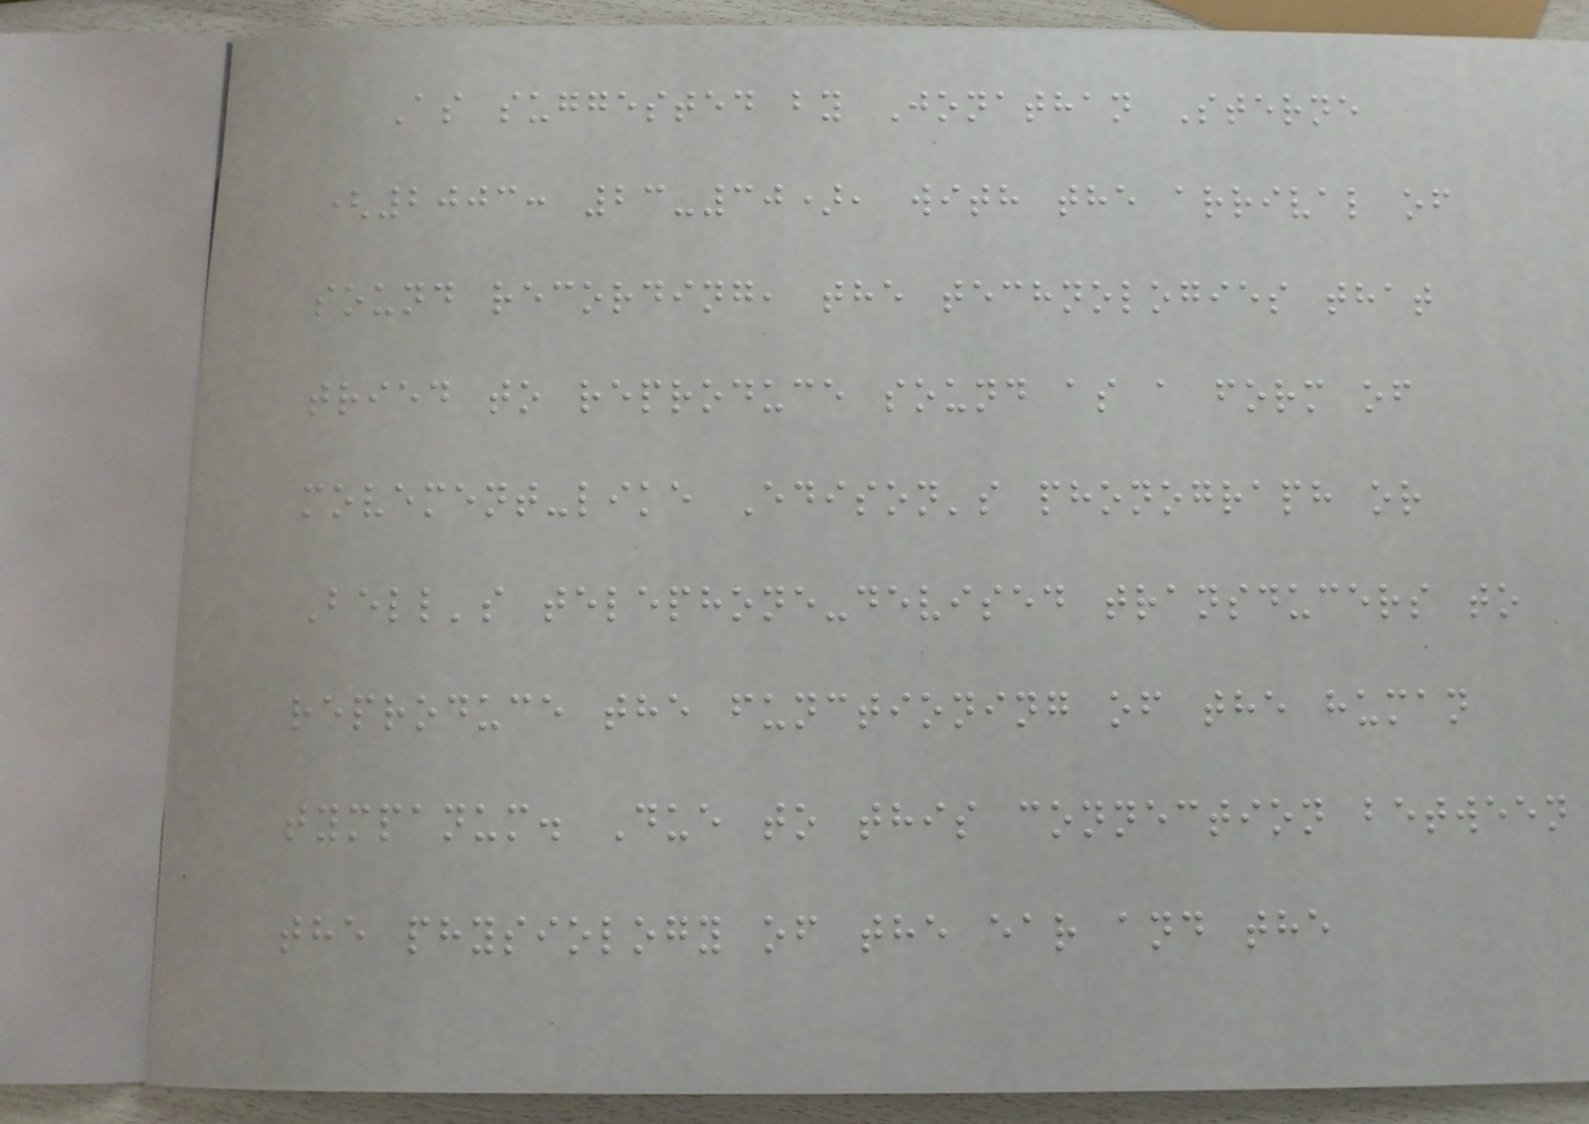As suggested by Jonathan Sterne
(2003: 23-30), with the arrival of
sound recording, the technologies that
tried to reproduce sound as a form of
movement-like Edison's phonograph or
Bell's telephone-devised transducers to
reproduce the functioning of the human
tympanum. Due to this connection between
the physiology of the ear and the
